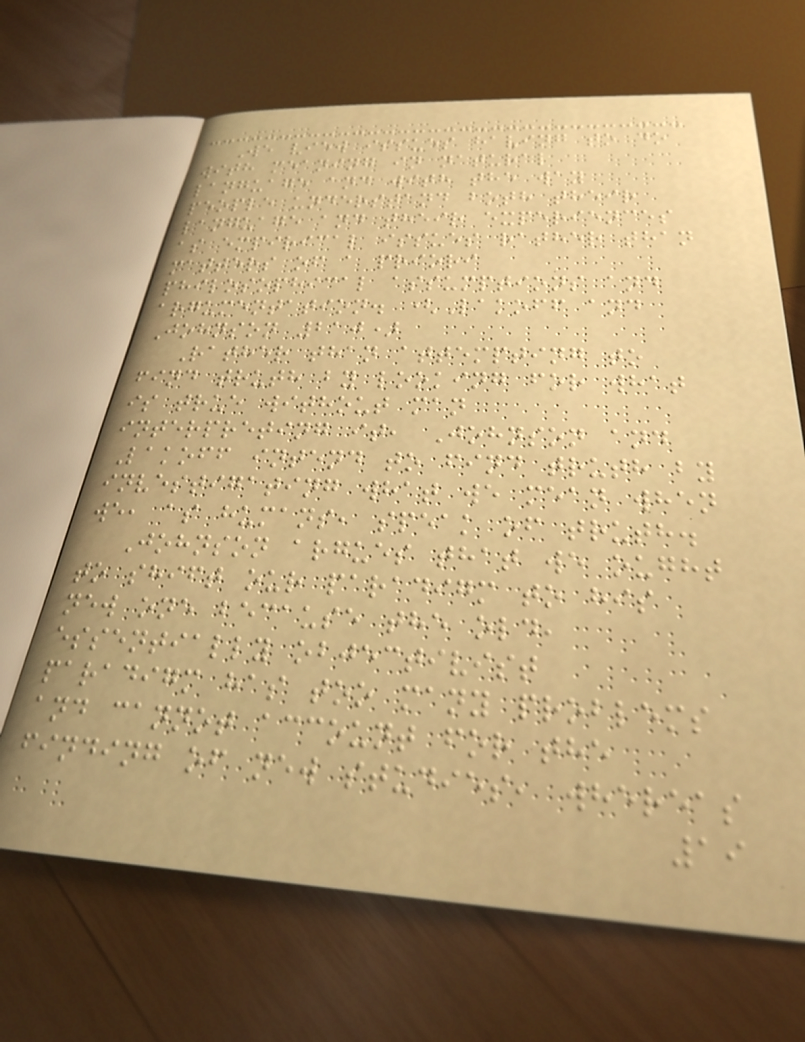We view issues having to do
with meaning in natural
language and with the way
people understand both their
language and their experiences
as empirical issues rather than
matters of a priori
philosophical assumptions and
argumentation. (Lakoff and
Johnson 210)
Rather than attempting to
find truth by looking for what
is true without man
interpreting it, Johnson and
Lakoff intend to find truth by
investigating what we mean when
we, as humans, speak of truth.
Johnson argues that we ought
to shift our paradigm to his
new one because the old,
essentially objectivist
paradigm has too many problems
and cannot account for the
finding of new studies, whereas
19
